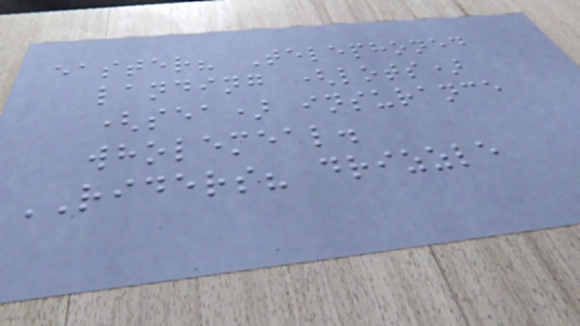easter? Telephoned
landing (lots)
(sea) insurance
wholemeal.
RIDERS? drizzle
